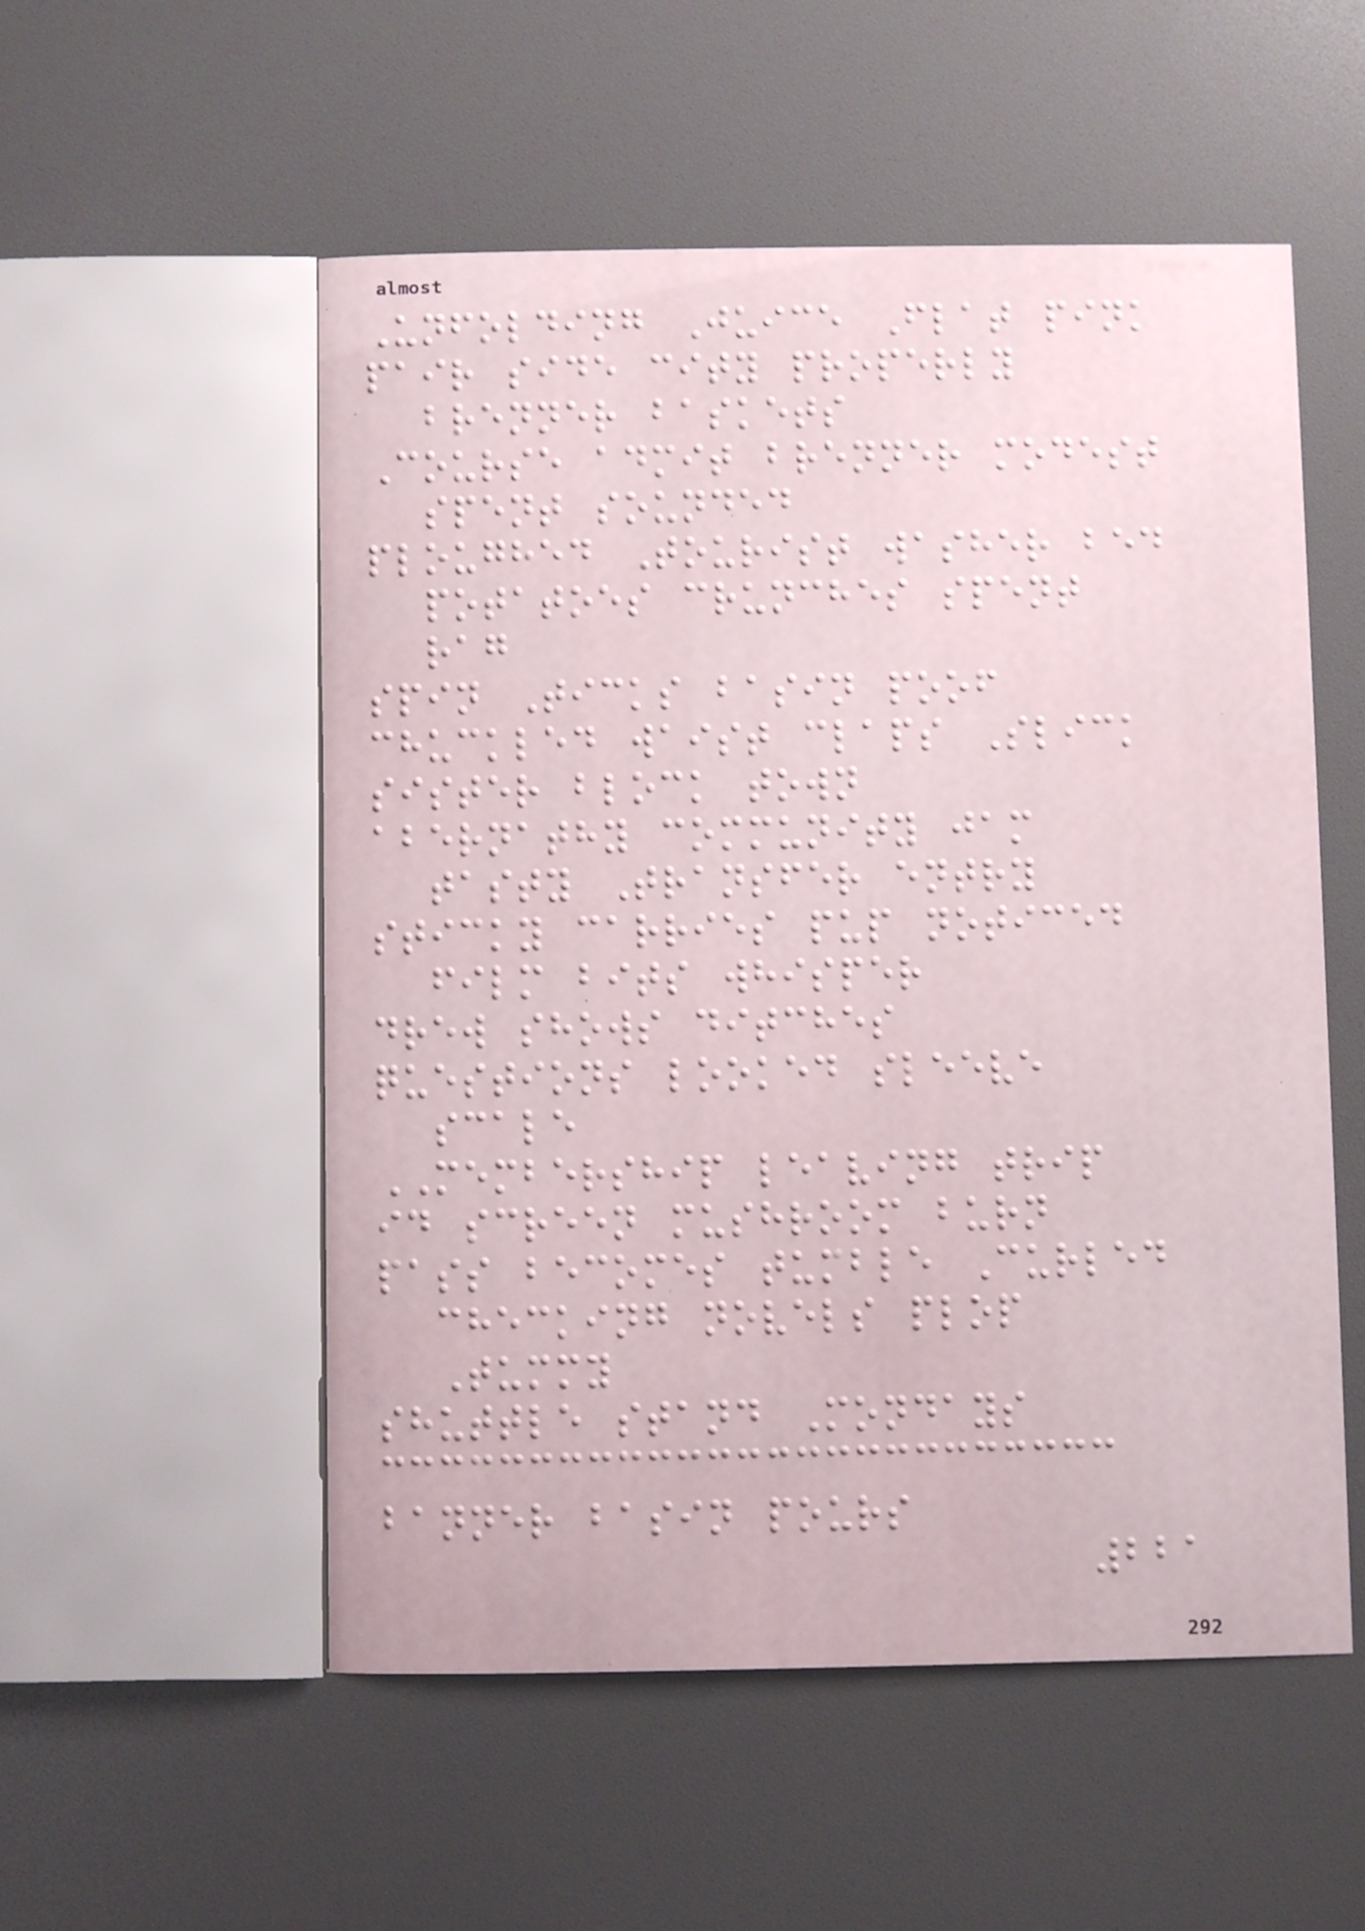Unfolding Juice Flat pink
pair side city properly
brenner baskets
Course admit brenner modest
spent sounded
ploughed Tourist washer bed
potatoes crunches spent
rag
spin Ticks basin poof
chuckled waist claps Slick
sister block town
abernathy community jam
tasty Transfer entry
sticky carries pup noticed
film bits whisper
drew shows ditches
questions looked sleeve
scale
MEMBERSHIP leaving trip
id screen mushroom burn
pass becomes tumble Curled
checking novels plop
Tummy
shuttle stand Mondays
banner basin pours
221
